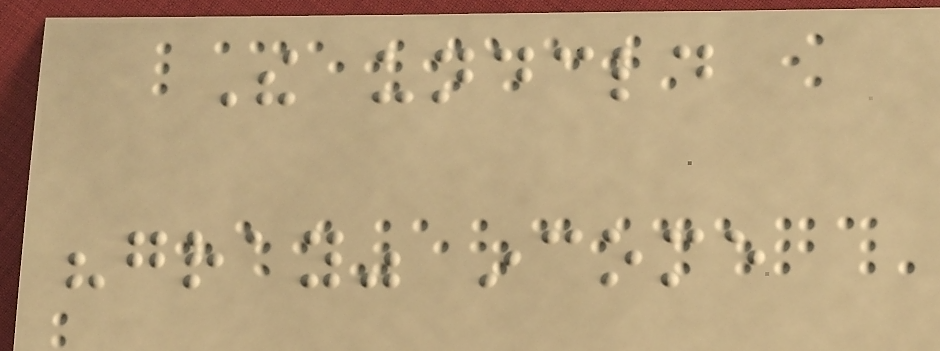The undeclared
"gray" income
